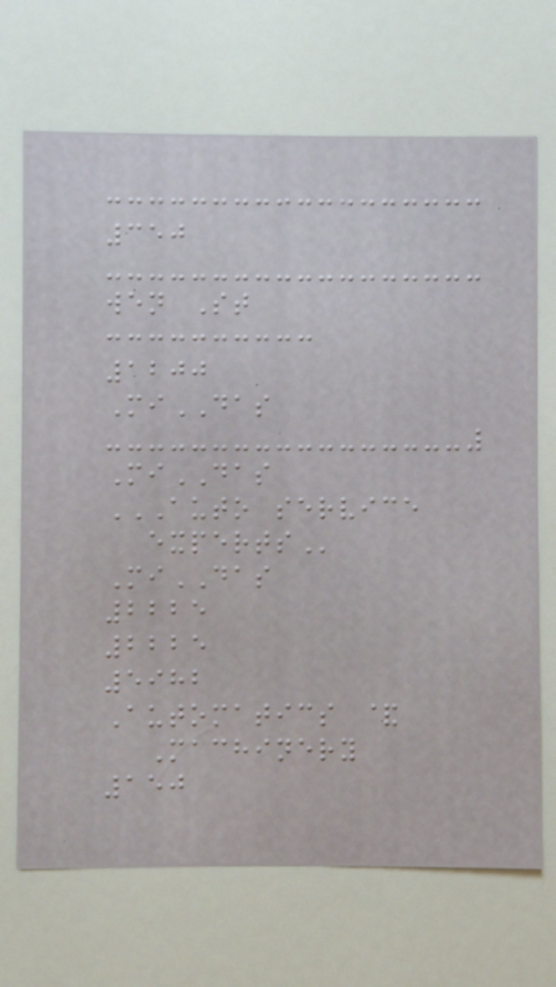350
wen St
1200
MiDAS
MiDAS
AUTO SERVICE
EXPERTS
MiDAS
2225
2225
5982
Automatics &
Machinery
150
